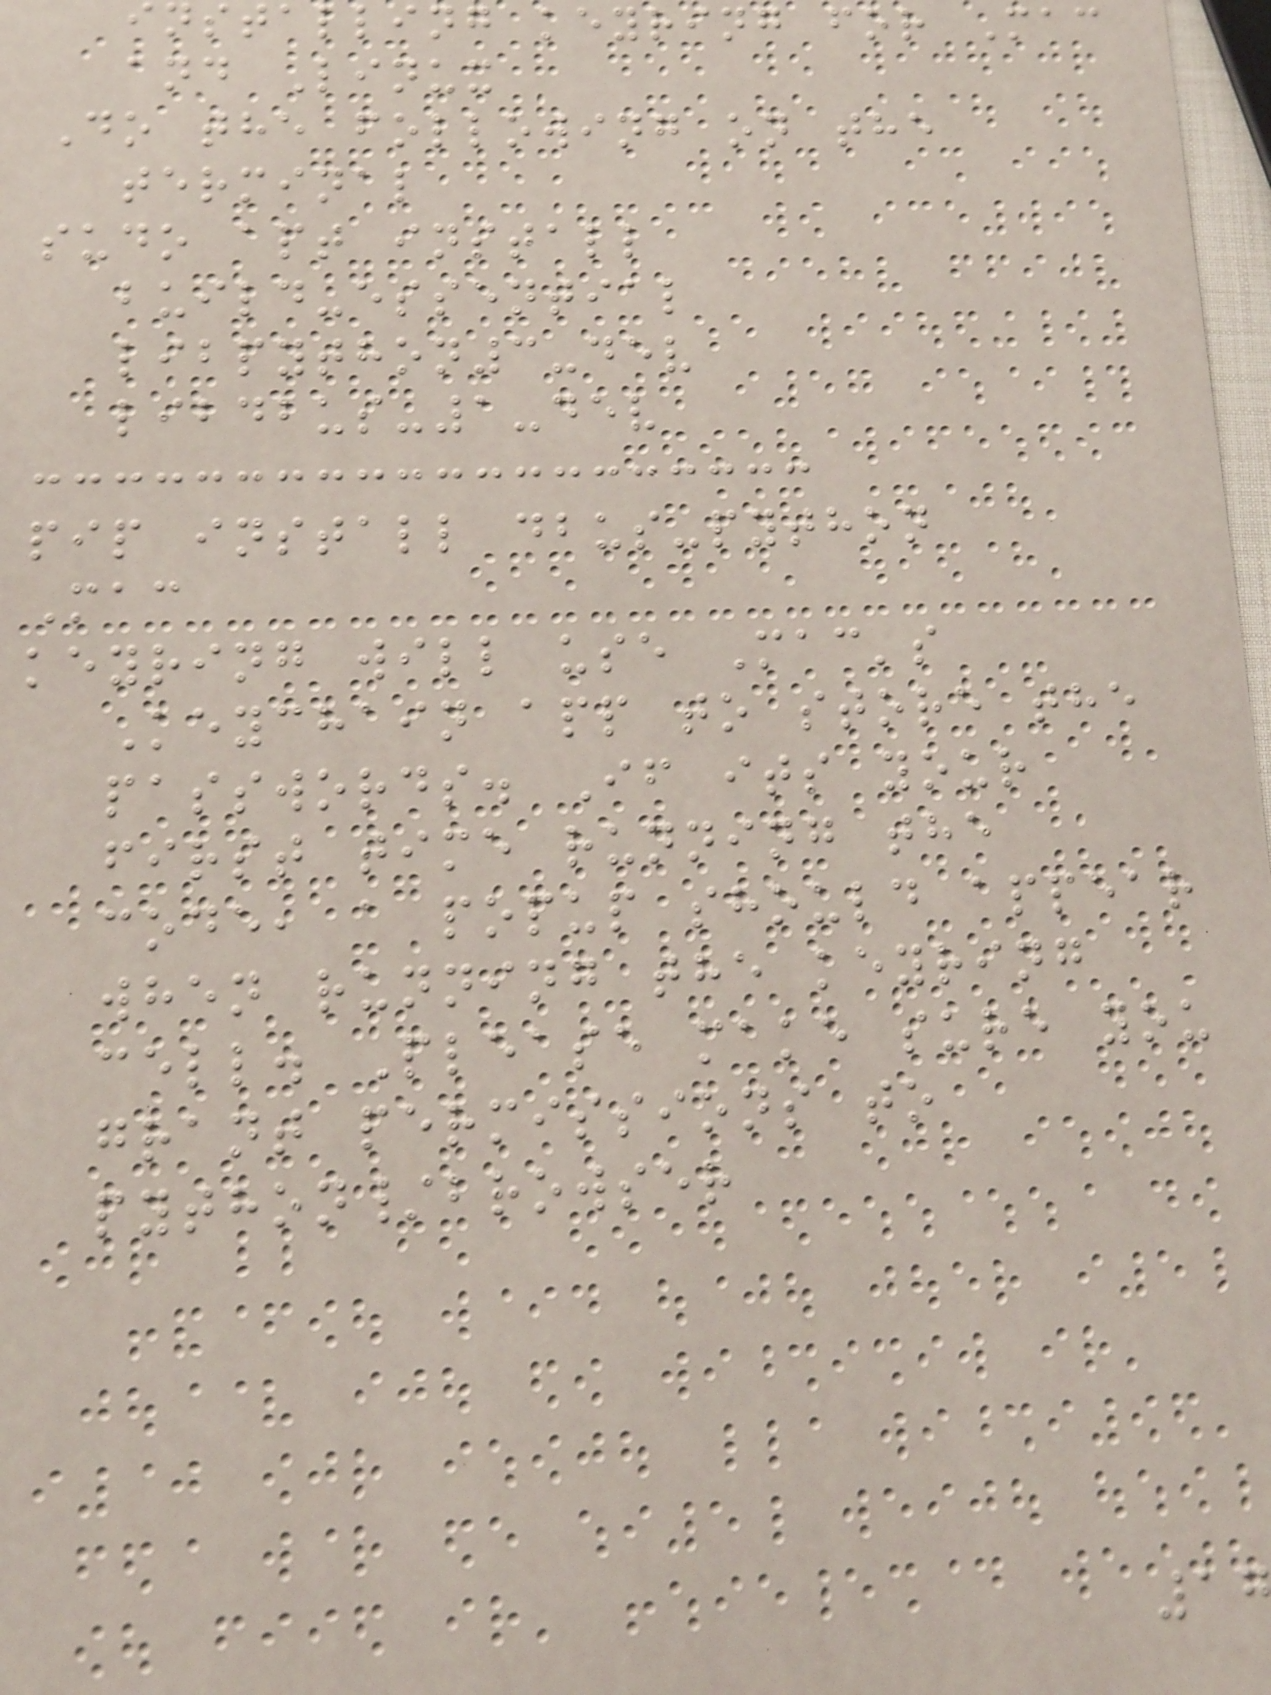installing keyring for Mac
and Linux
Do the following on the
terminal
sudo apt install
build-essential
libpython3-dev
libdbus-1-dev
pip install dbus-python
Mac
keyring will use Mac's
Keychain app to store the
passwords. If its your
first time running the
code, a popup should appear
when running the keyring
cell. Please make sure you
grant permissions to
python/browser
